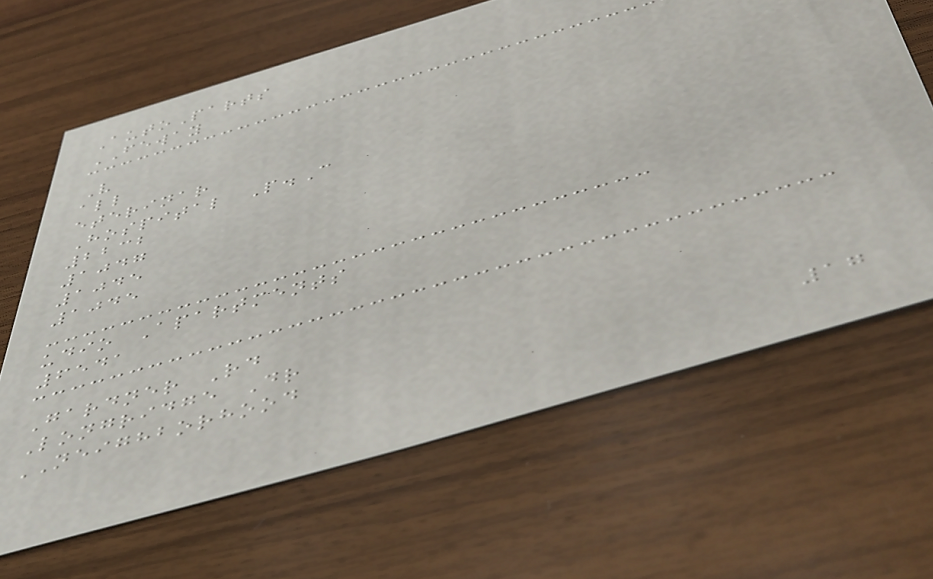AutoParts
FEWAY
V
all
eterinar
Hospital P.C
2232
1047
1045
1045
udio Apartments
6541
Gardner Rd
Longridge Dr
NEIGHBORHOOD
17
